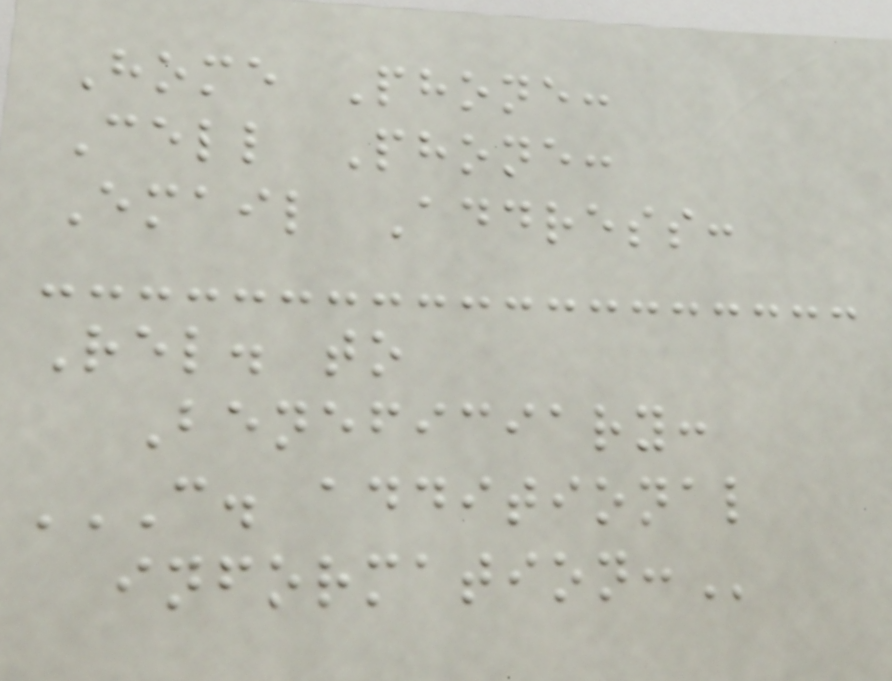Home Phone:
Cell Phone:
Email Address:
Rel. to
Beneficiary:
C. ADDITIONAL
INFORMATION:
